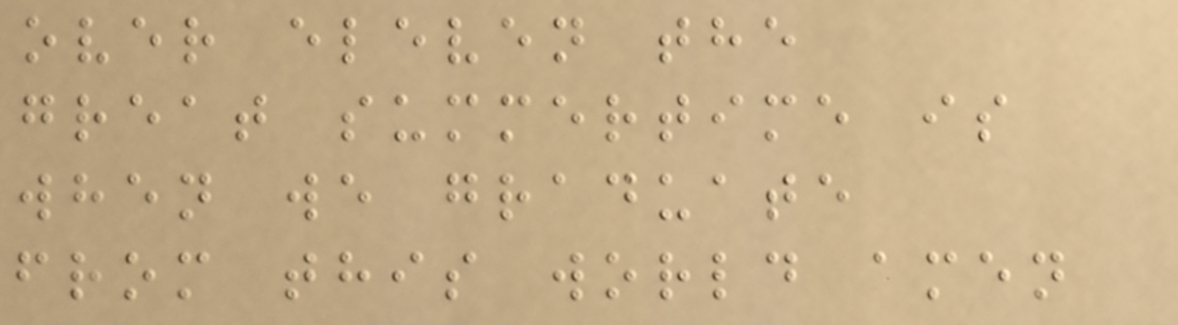over eleven the
great summertime is
when we graduate
from this world amen
